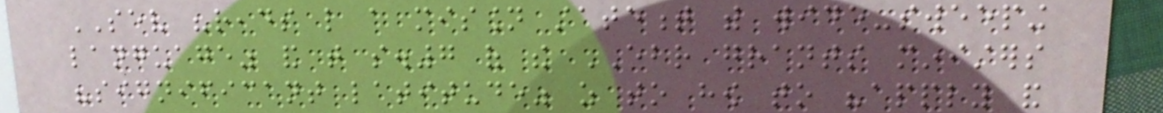SEV "reads like a mission statement with wide-sweeping
language" and that s.7 of the EBR grants ministers
"significant latitude" as to how to "apply and
